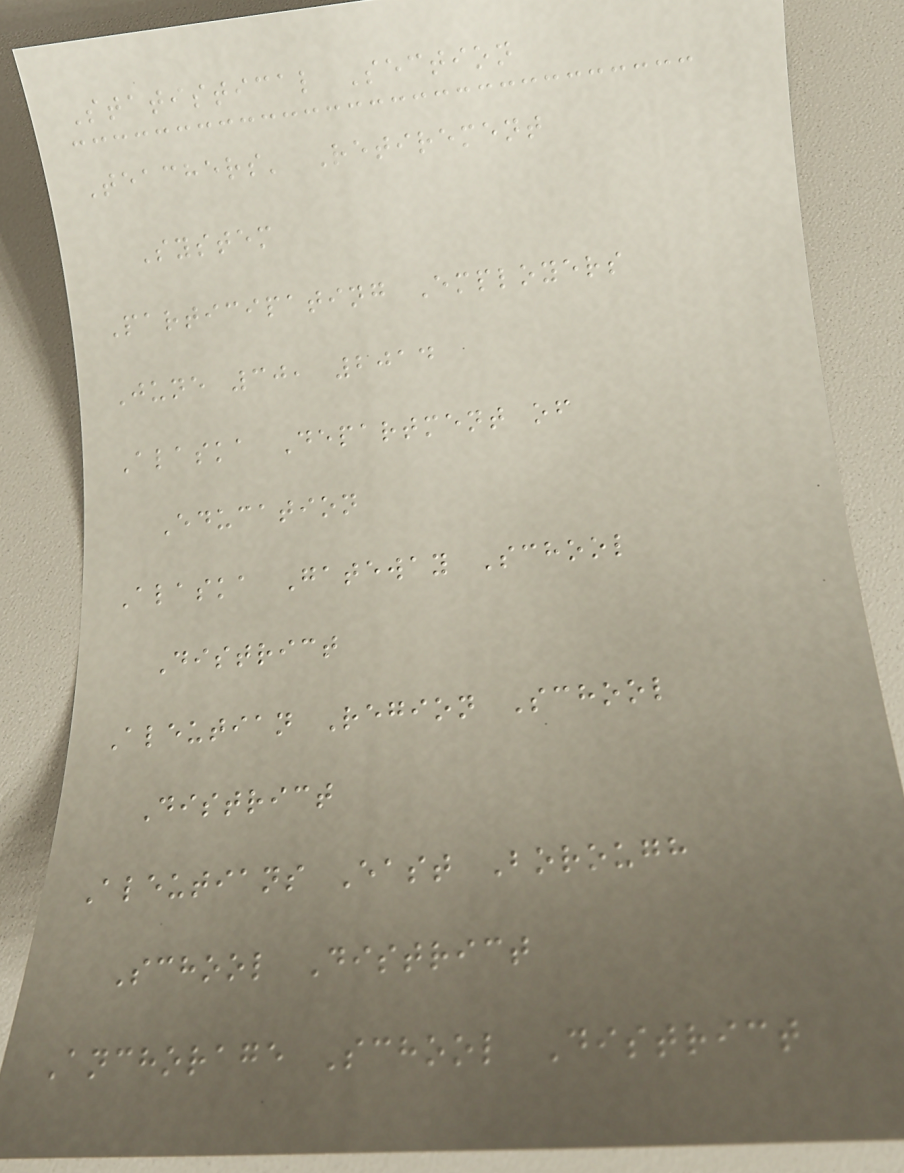Statistical Section
Teachers' Retirement
System
Participating Employers
June 30, 2014
Alaska Department of
Education
Alaska Gateway School
District
Aleutian Region School
District
Aleutians East Borough
School District
Anchorage School District
